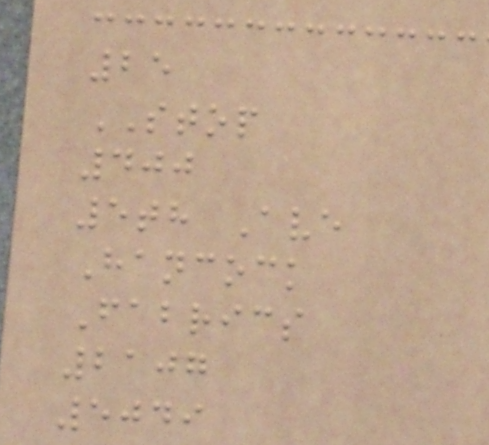25
STOP
400
5th Ave
Hancock
Fabrics
2107
5049
